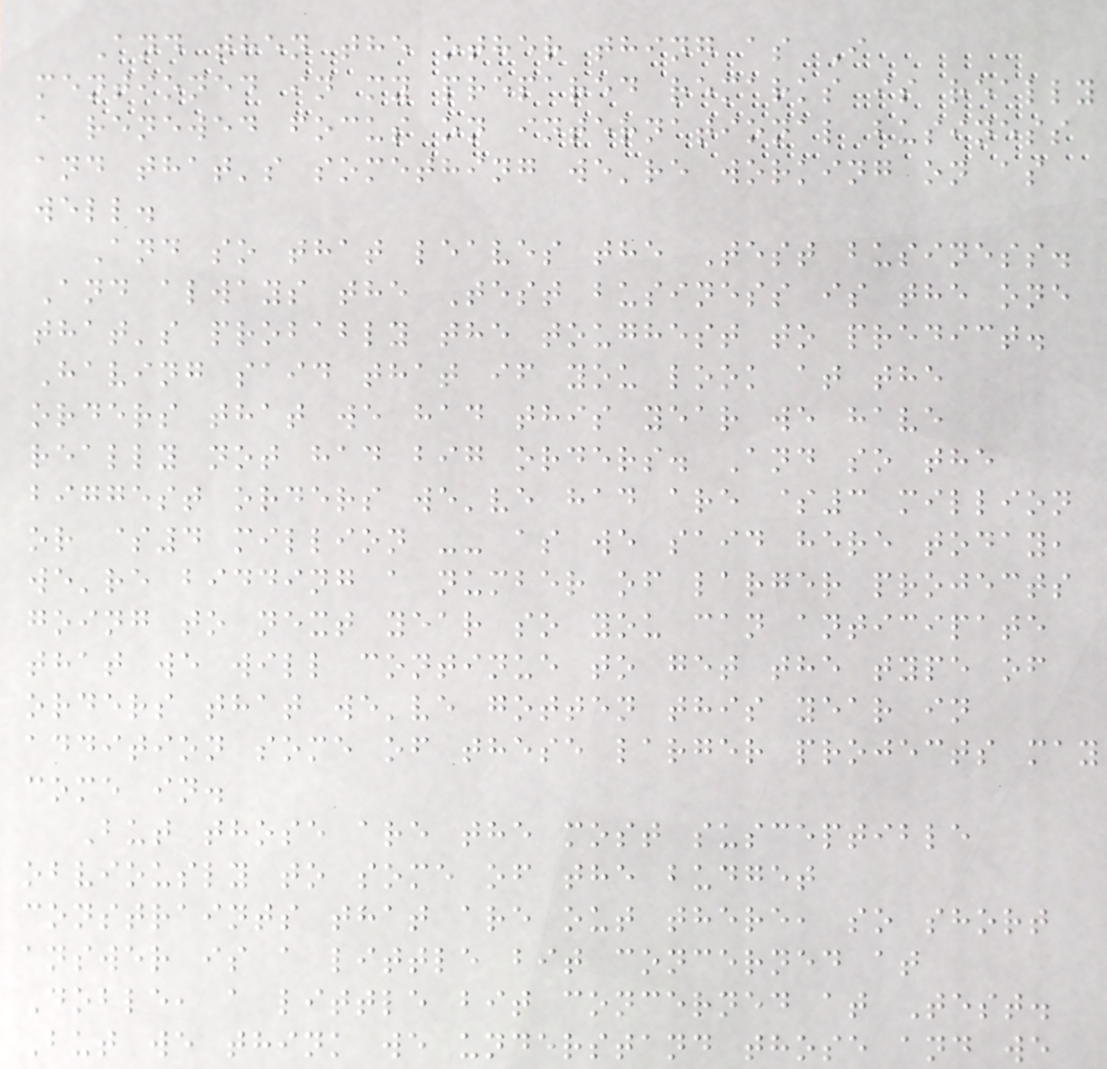And then the other thing as I
mentioned in my prepared remarks is really
a renewed focus on international business
and that's something we're working on as
well.
And so that leaves the Test business.
And always the Test business is the one
that's probably the toughest to predict.
Having said that if you look at the
orders that we had this year we have
really not had big orders. And so the
biggest orders we've had are $3 million
or $4 million -- as we said here today,
we're bidding a number of larger projects
going to next year so you can anticipate
that we will continue to get the type of
orders that we've gotten this year in
addition some of these larger projects may
come in.
But those are the most susceptible
obviously to some of the budget
constraints that are out there, so short
answer is a little bit concerned at
Doble, a little bit concerned at Test.
But we think we understand those and we
